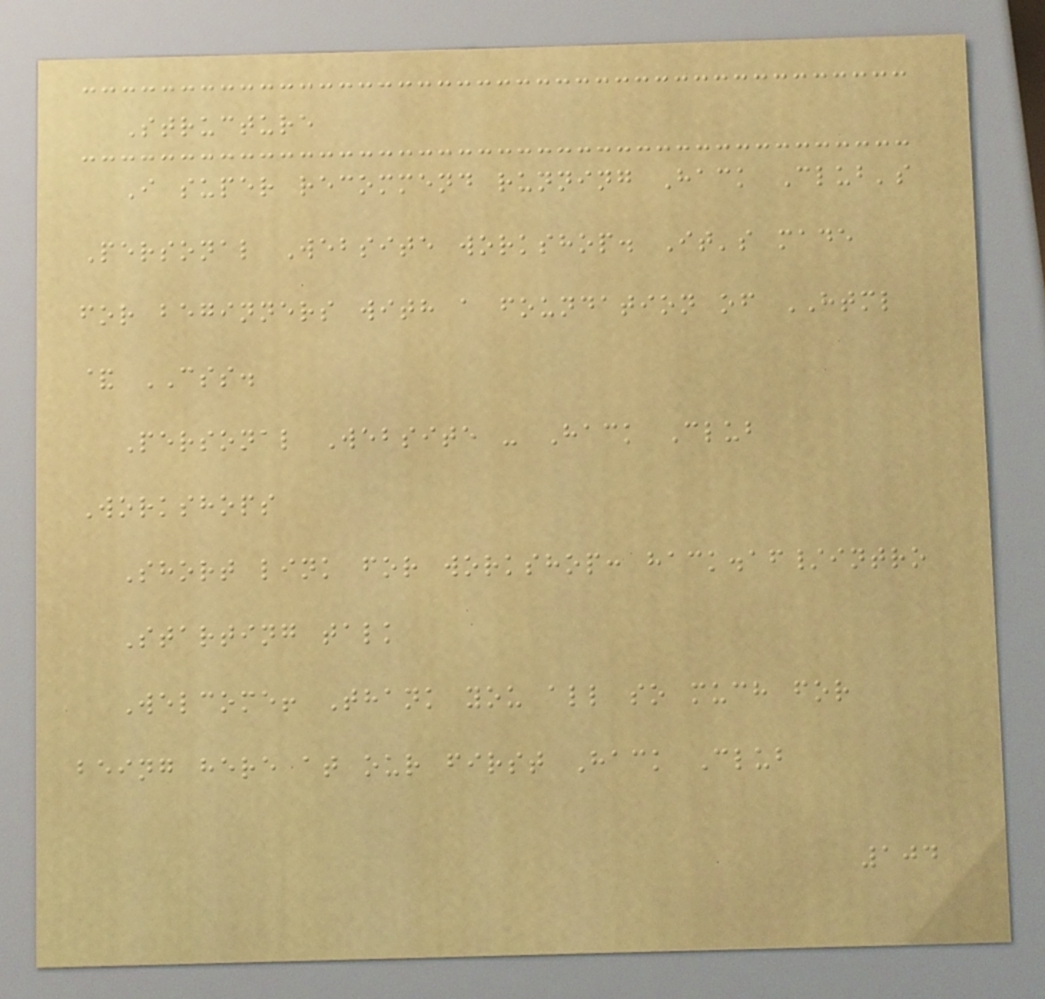Structure
I super recommend running Hack Club's
Personal Website workshop. It's made
for beginners with a foundation of HTML
& CSS.
Personal Website - Hack Club
Workshops
Short link for workshop: hack.af/intro
Starting talk
Welcome! Thank you all so much for
being here at our first Hack Club
104
